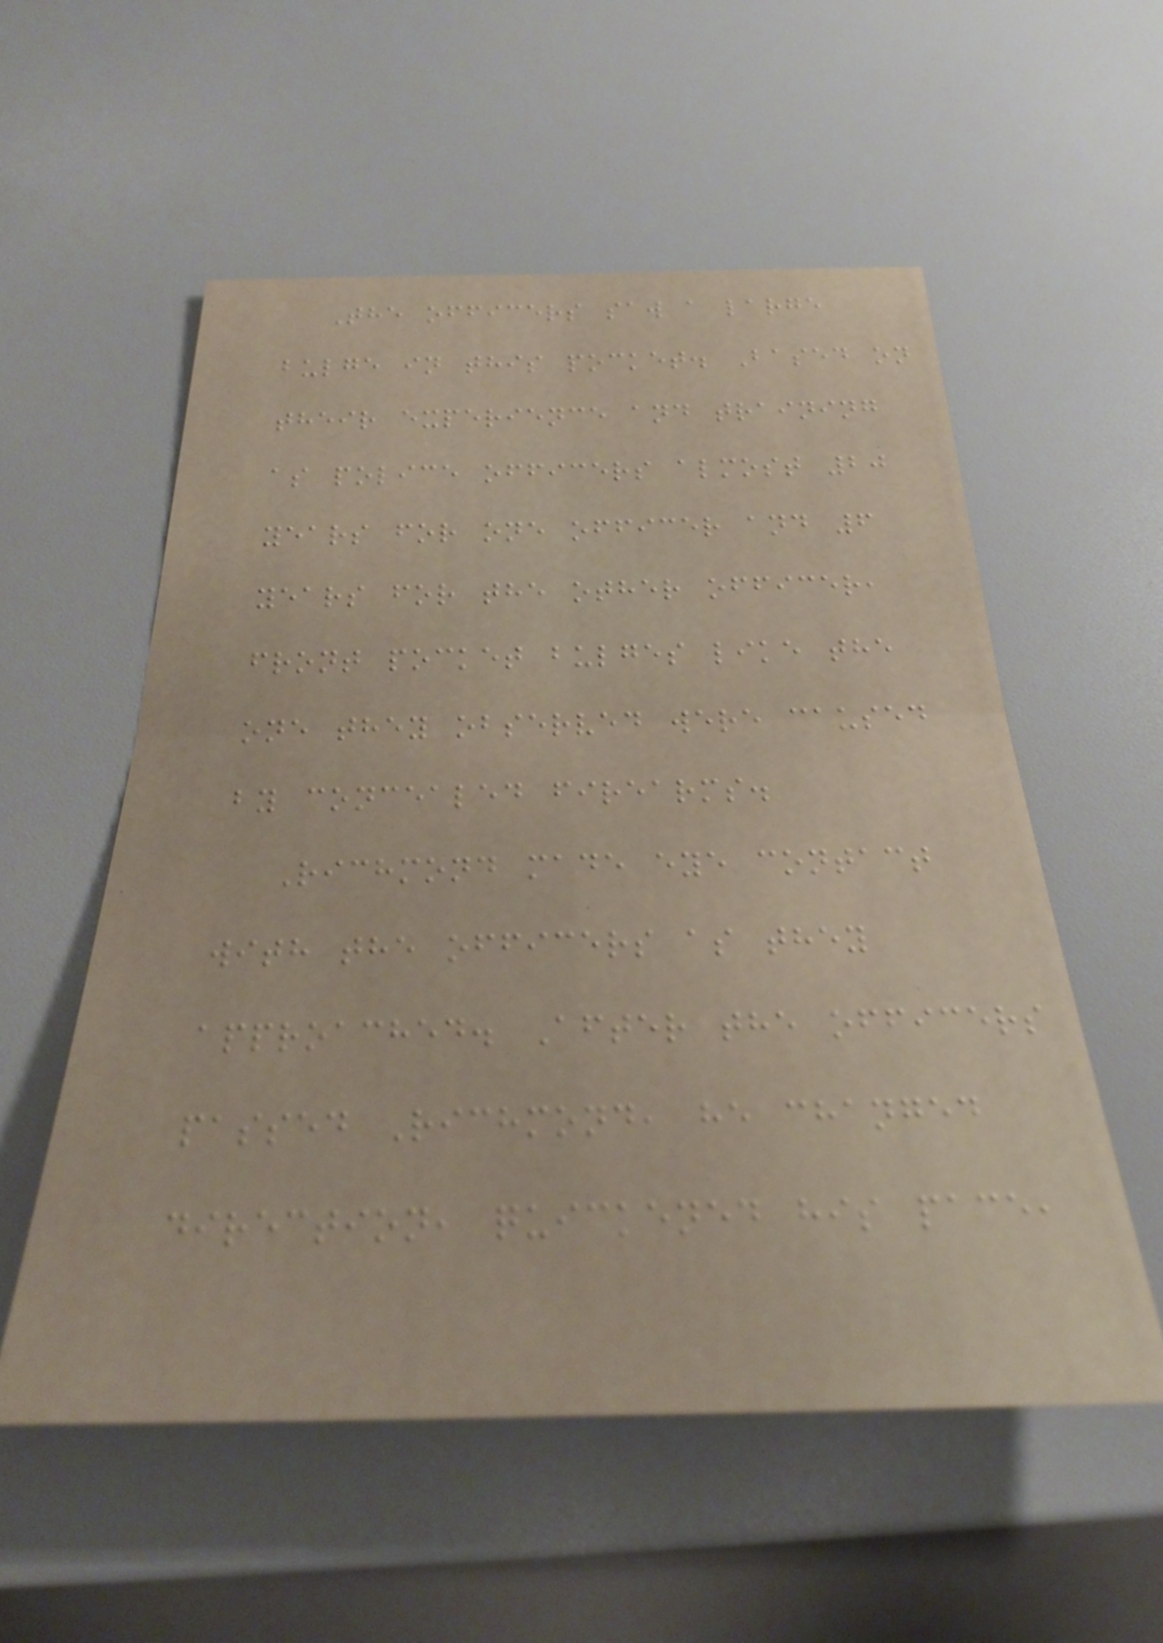The officers saw a large
bulge in this pocket. Based on
their experience and training
as police officers almost 20
years for one officer and 6
years for the other officer,
front pocket bulges like the
one they observed were caused
by concealed firearms.
Richmond made eye contact
with the officers as they
approached. After the officers
passed Richmond, he changed
direction, quickened his pace,
